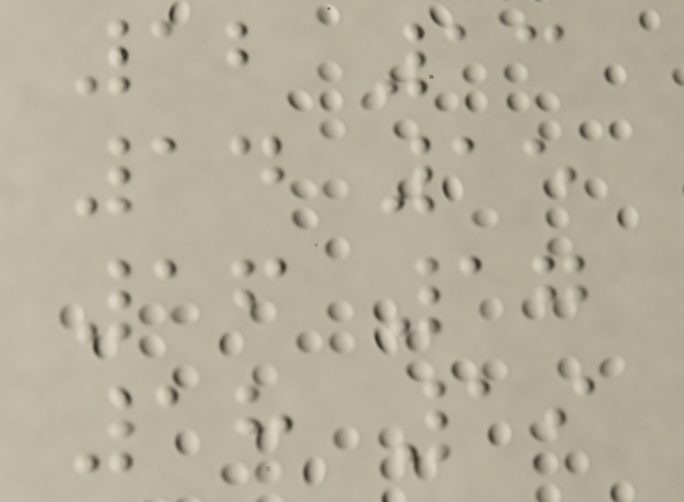12 13
14 15
16 17
18 19
